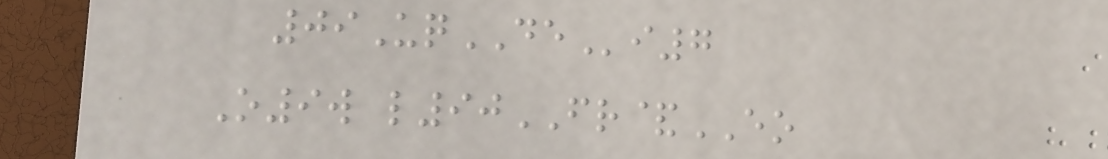09UqDEi7
O9w l90FR&EO
